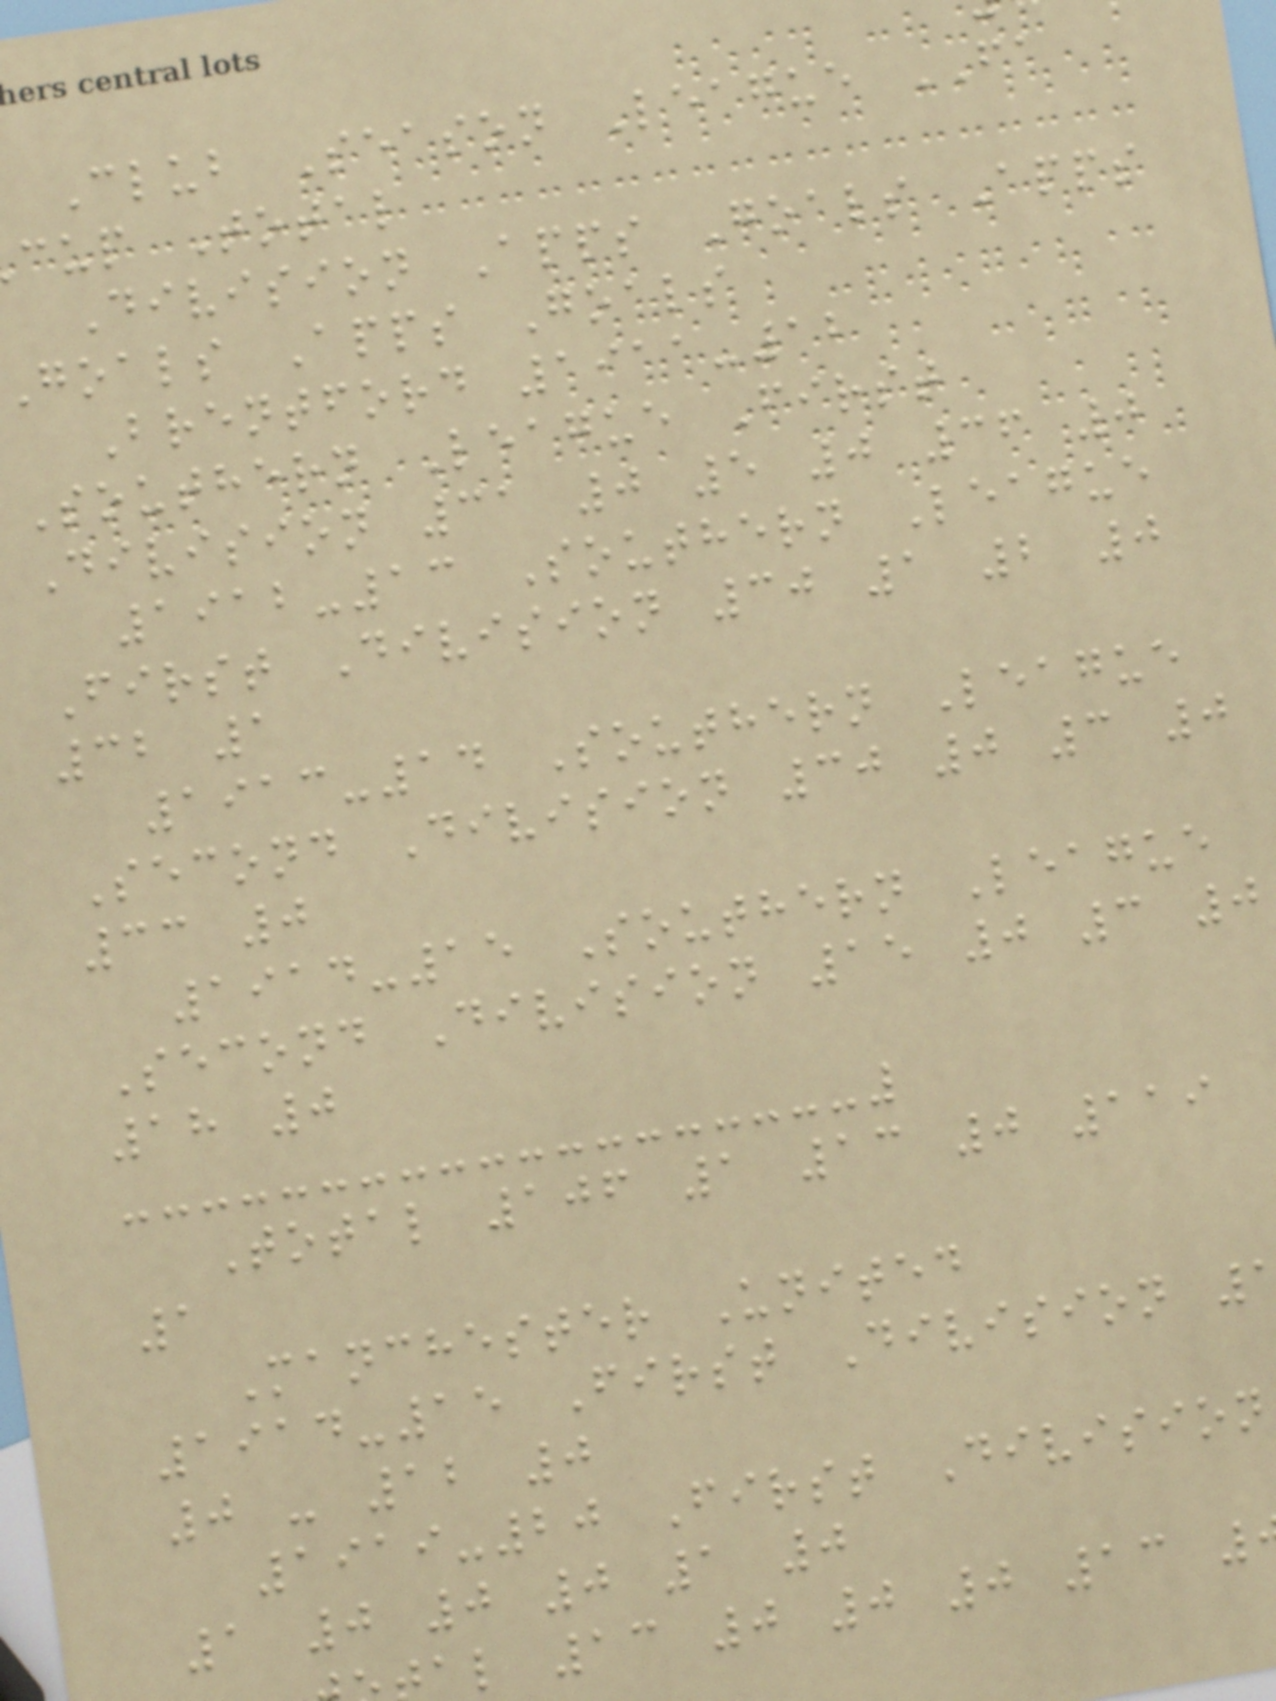Club Season League FA
cup Total
Division Apps Goals Apps
goals Apps Goals
Brentford 1911-12
Southern League First
Division 31 0 5 0 36 0
1912-13 Southern League
First Division 30 1 2 0
32 1
1913-14 Southern League
Second Division 30 0 3 0
33 0
1914-15 Southern League
Second Division 15 0 3 0
18 0
Total 106 1 13 0 119
1
Manchester United
1914-15 First Division
0 - 12 0
1919-20 First Division
1 0 0 0 1 0
al 13 0 0 0 13
